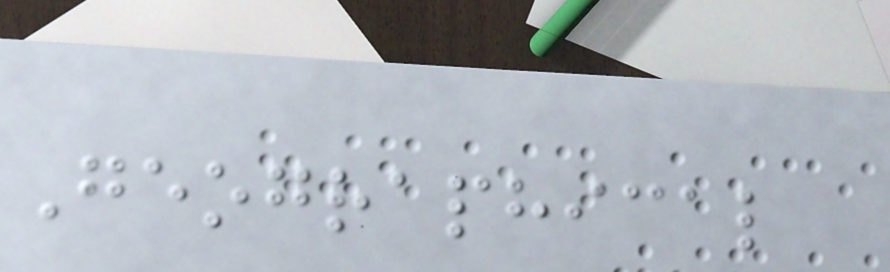Geographical
